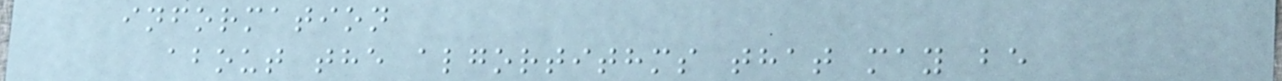information
about the algortithms that may be
